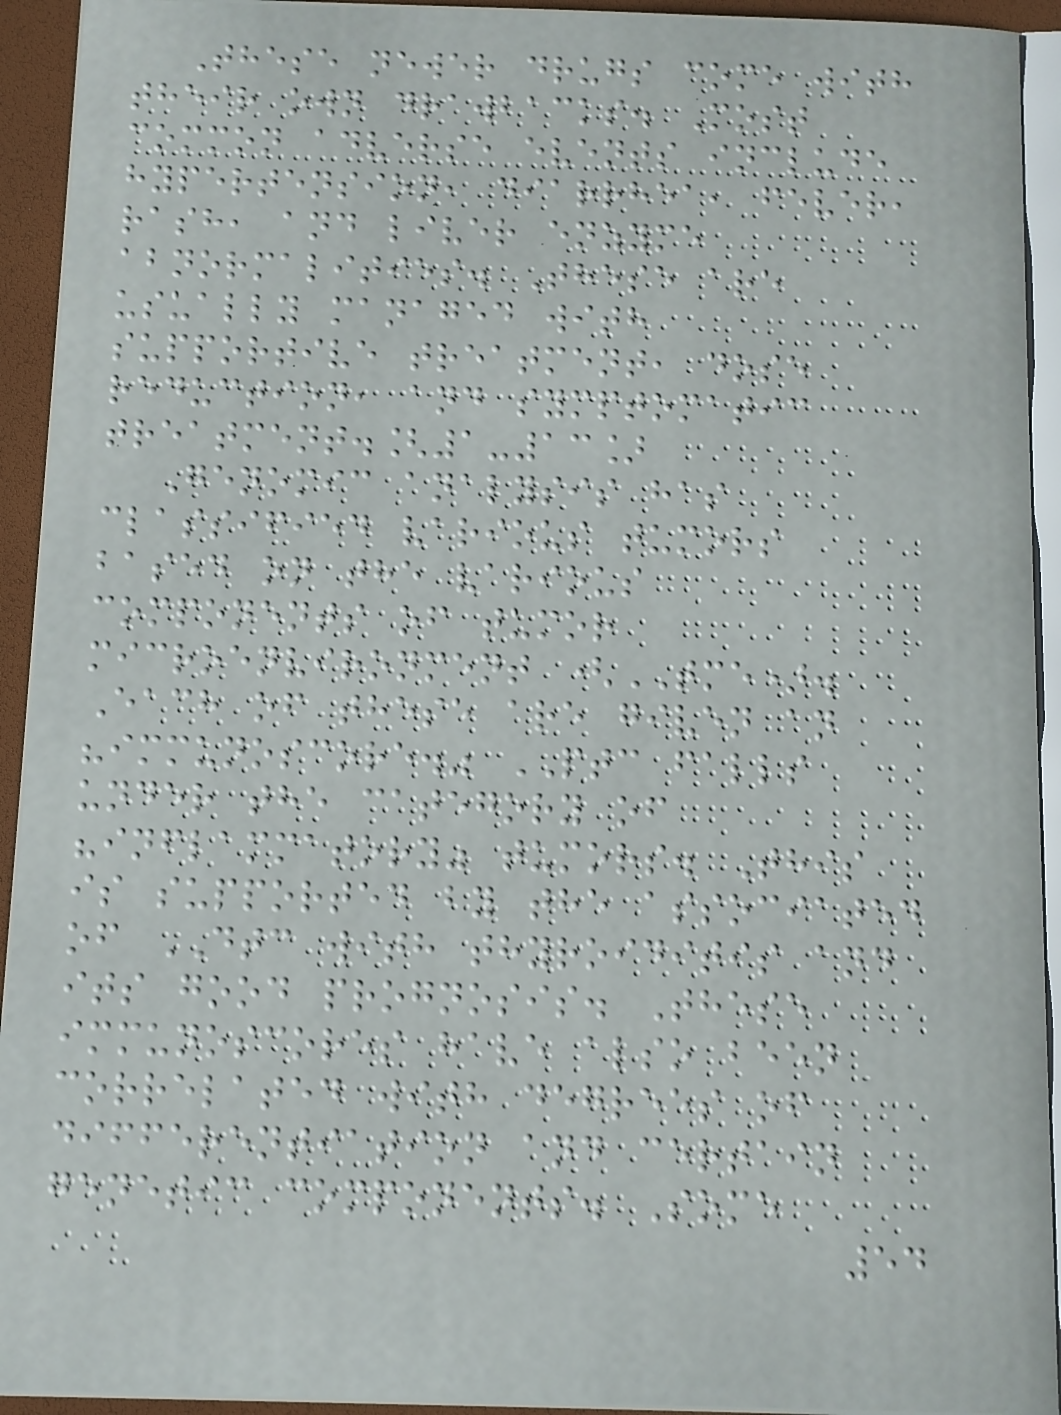These newer drugs come with
their own drawbacks. Most
common adverse events include
hypertension, diarrhea, fever,
rash, and liver enzyme
abnormalities. These are
usually managed with
supportive treatment, dose
reduction, and symptomatic
treatment.[1-13]
Genomic analysis has
classified various tumors
based on the various
components of tumor
microenvironment (TME).
Each of these are given an
"immunoscore." PTC falls
under the category of
"inflammatory" tumors. This
is supported by the associated
of DTC with thyroiditis and
its good prognosis. These
immunoscores have also been
correlated with degrees of
differentiation and certain
genetic components. Some
54
